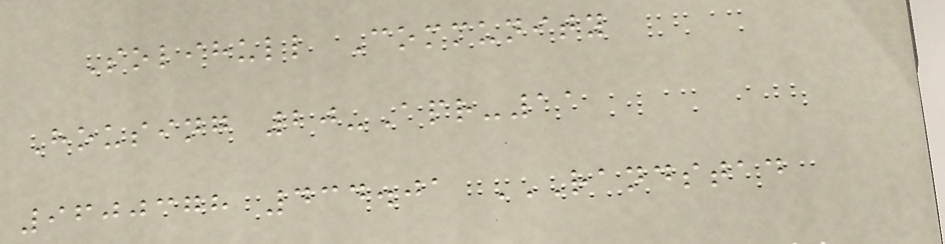Solihull Community
Housing 20-Apr-11
9600378 434.01 RANDSTAD
